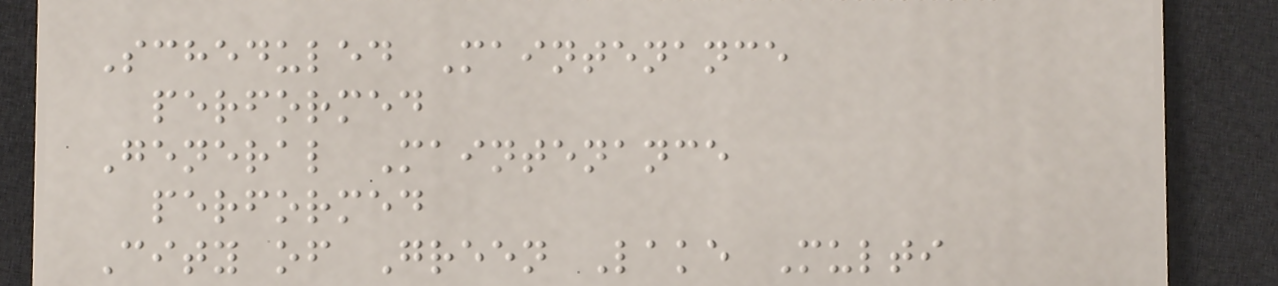Scheduled Maintenance
performed
General Maintenance
performed
City of Green Lake Multi
